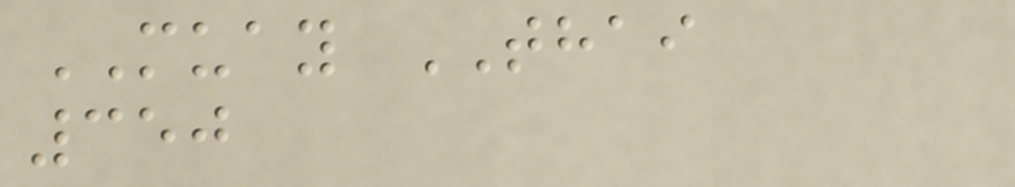MUAY THAI
350
